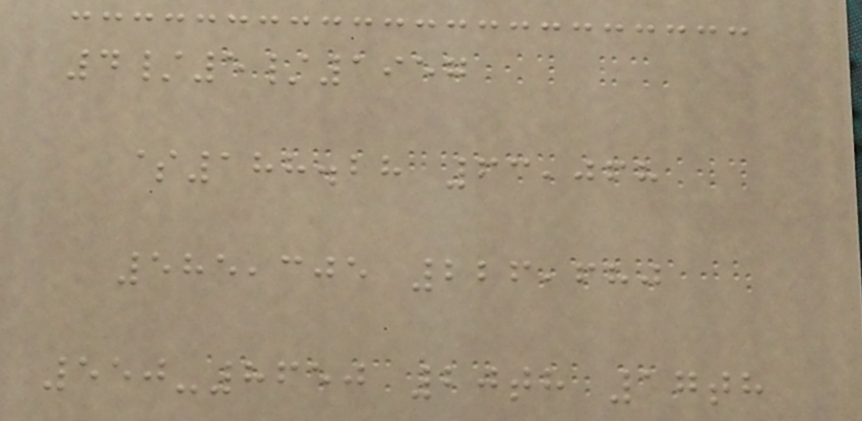4/5/1957
$188.28 63,068
585,305 226,680
550-8650 20th 17th
